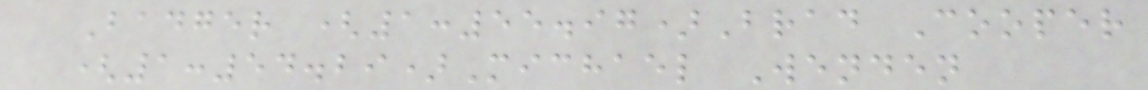Badger (1:55.97)Brad Cooper
(1:54.29)Michael Wenden
